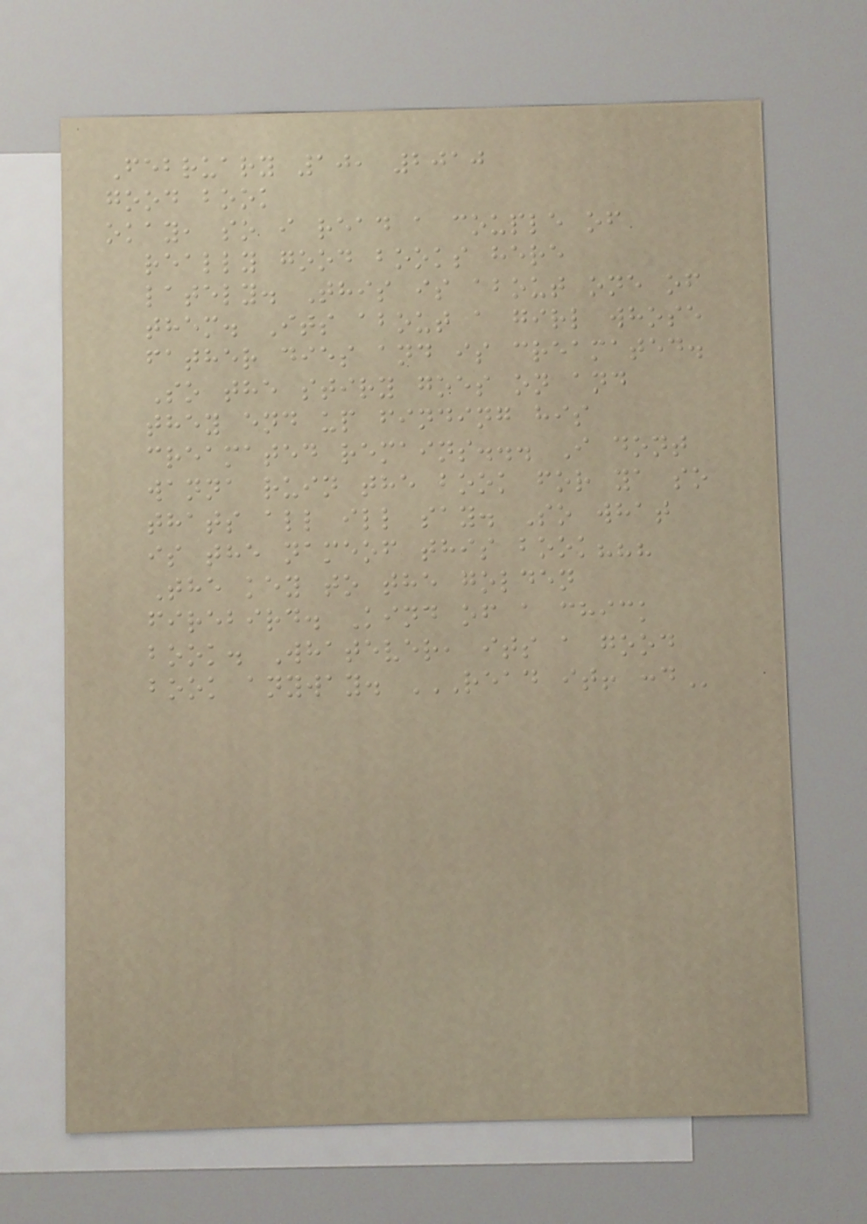February 10, 2010
good book
okay, so i read a couple of
really good books here
lately. This is about one of
them. Its about a girl whose
father dies and is creamated.
So the stiry goes on and
they end up finding his
creamated remains... I dont
wanna ruin the book for ya so
thats all ill say. So what
is the nameof this book???
The key to the golden
firebird. Kind of a chick
book. Whatever, its a good
book anyway. READ IT! :D
